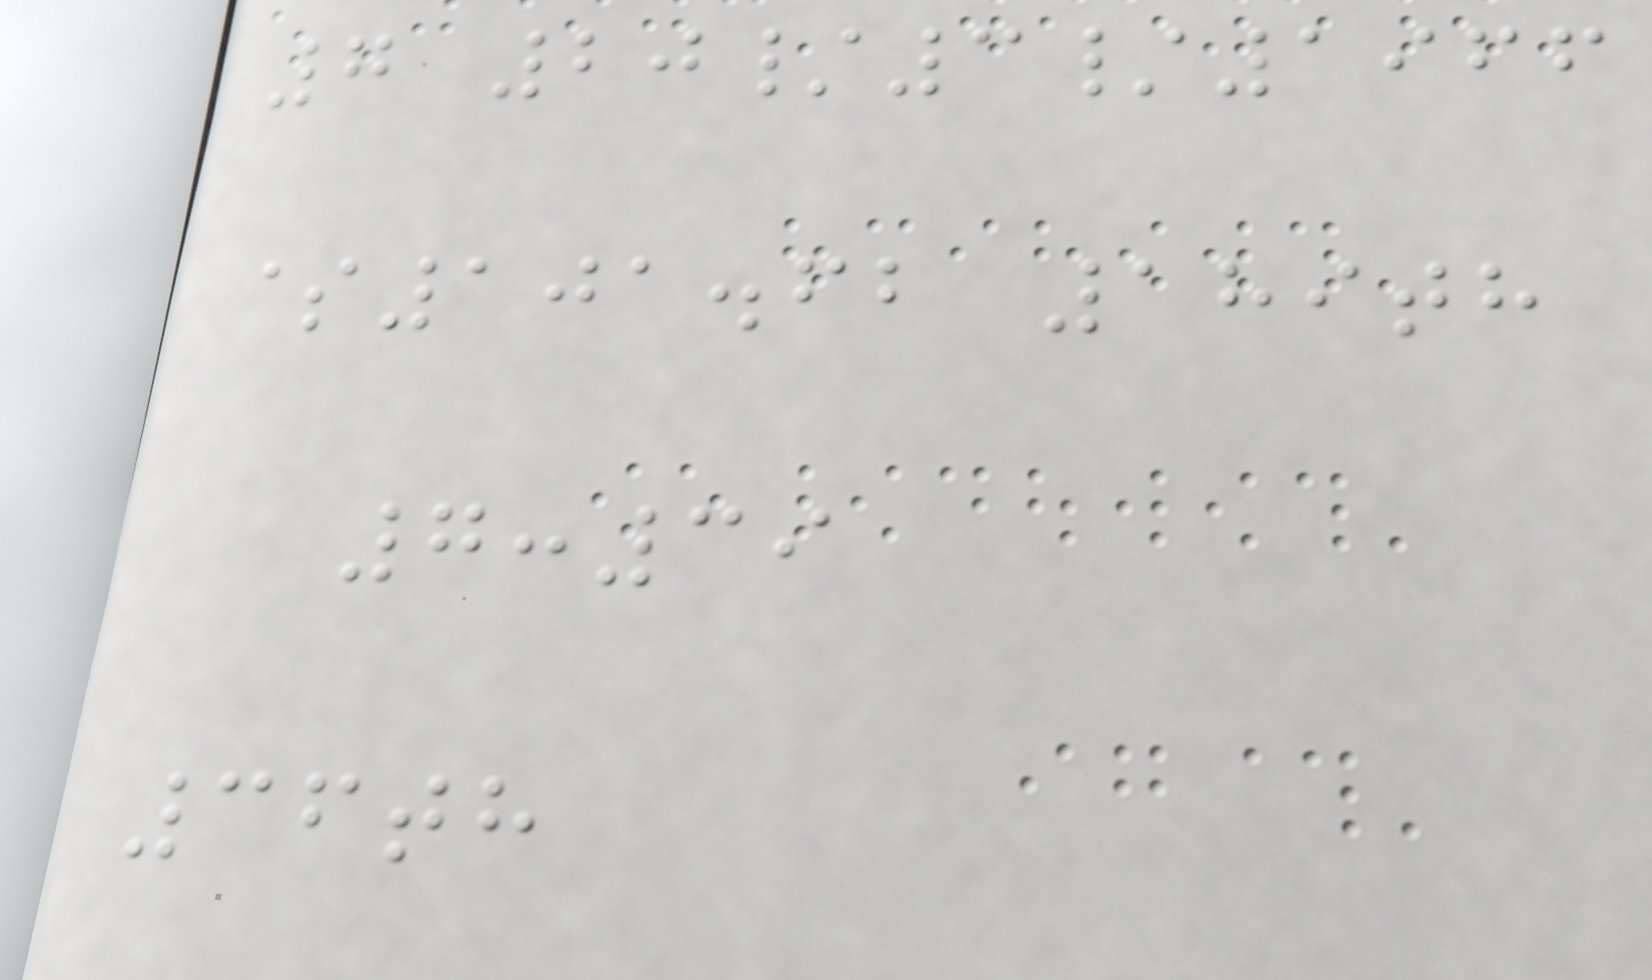7 20/3/1966
$101.62 189th
7:39
36th
